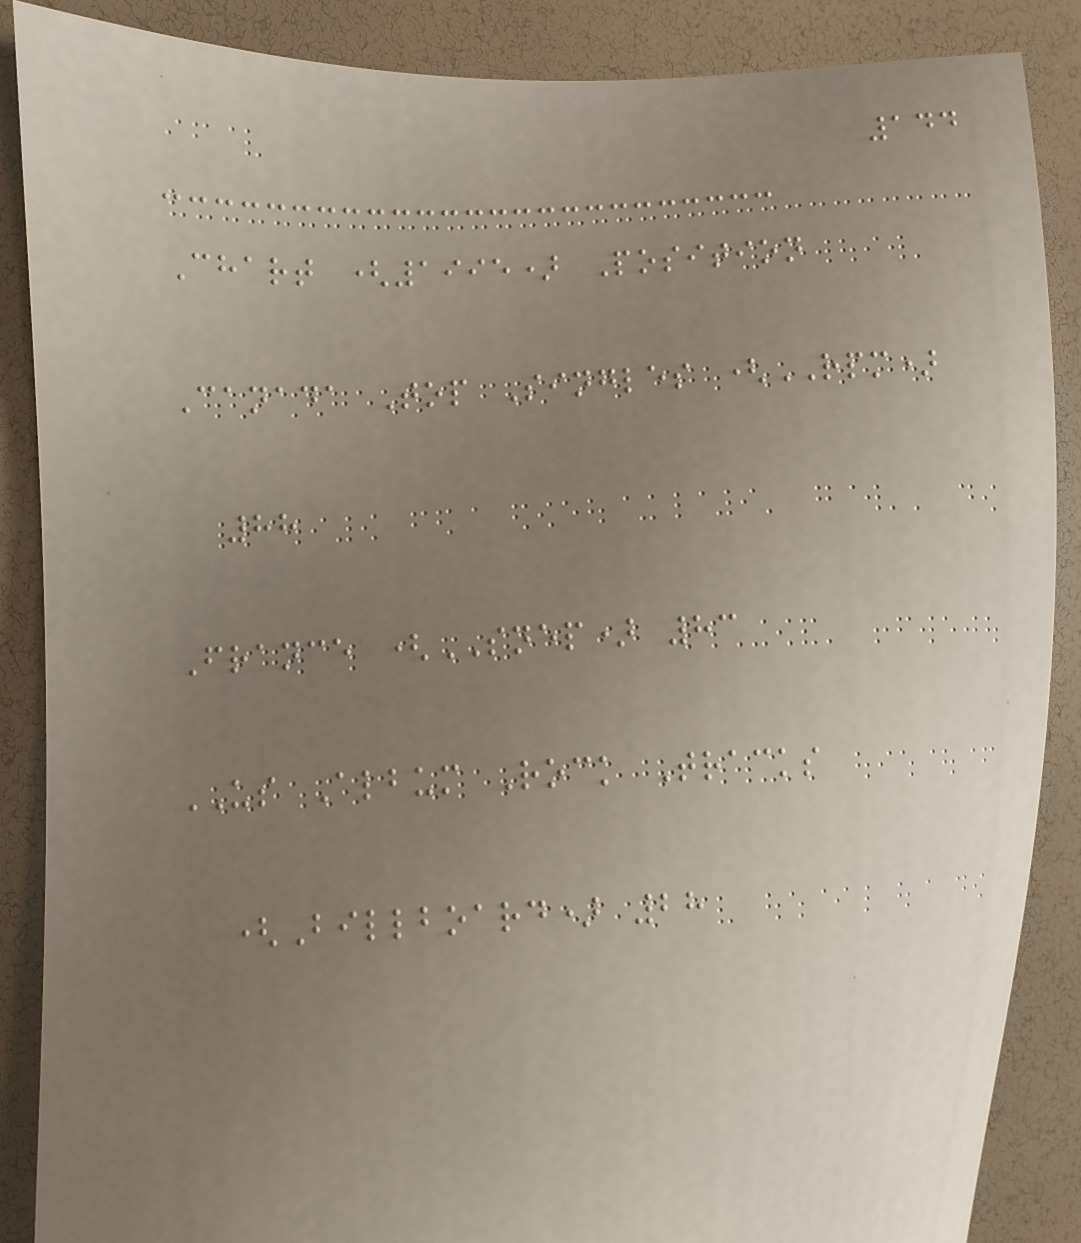144
Chart (1995) Position
Canada Top Singles (RPM)
88
France (SNEP) 83
US Album Rock Tracks
(Billboard) 28
